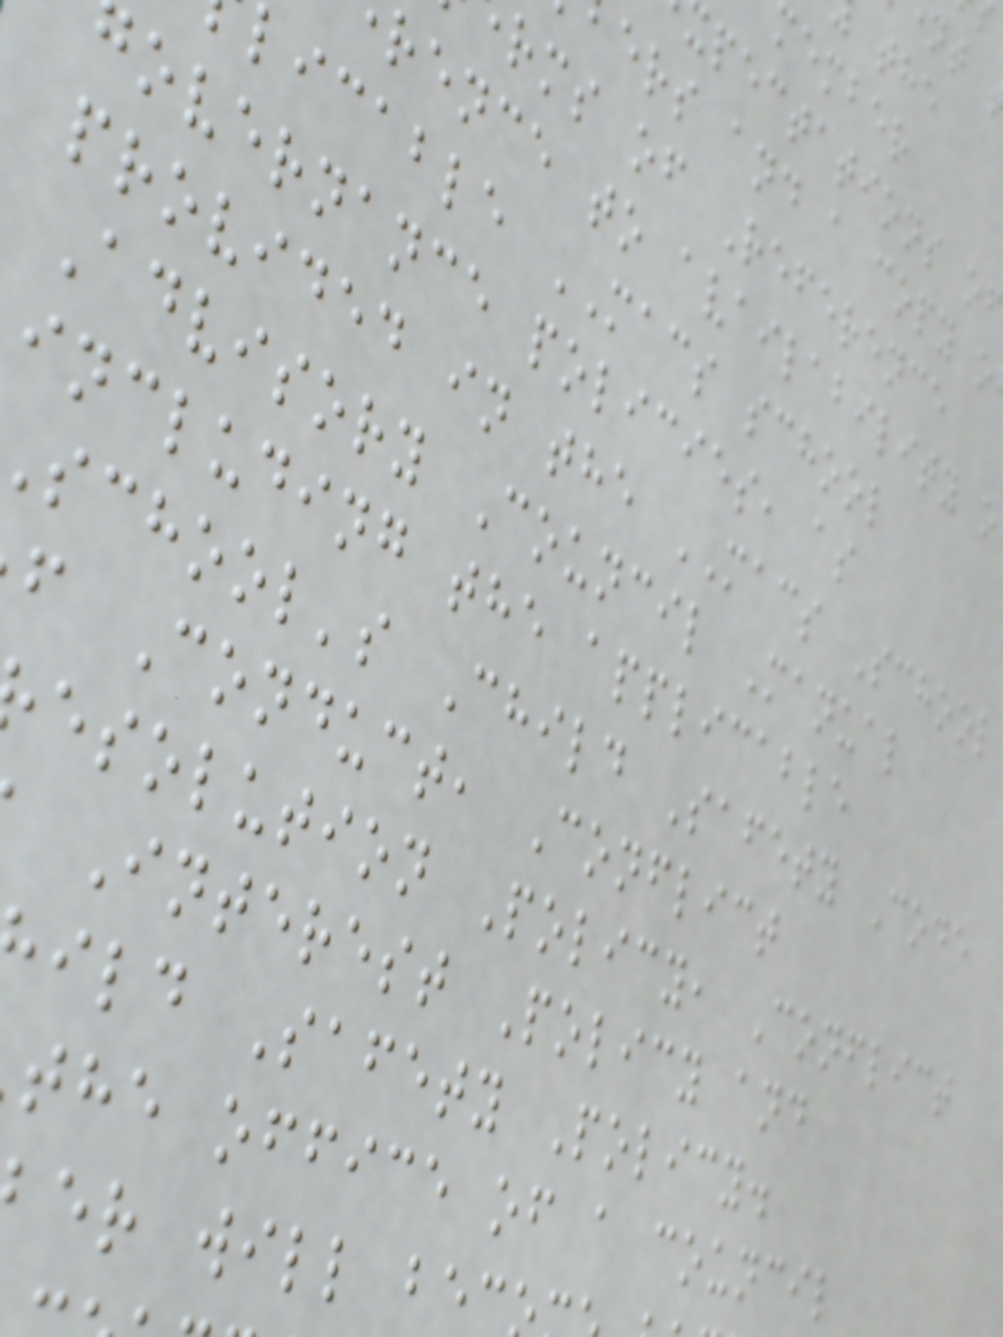member
pectations o
ers and a copy o
rms of Reference
rence to availability o
licable MACS school
overnance policies, as
provided in the MACS School
Advisory Council Manual
including the applicable
school's Child Safety Code
f Conduct, Conflict
esolution Policy, Conflict
Interest Policy and
ild Safety Policy.
the office of a council
er will bec
